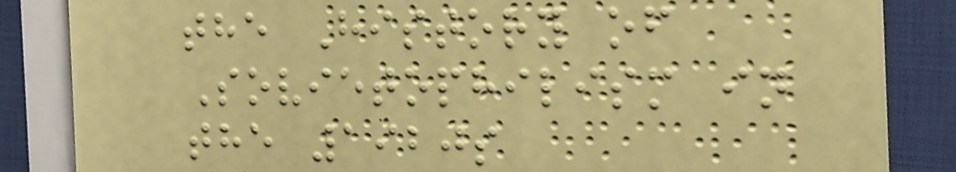the History of
Sovietophilism in
the 1920s
